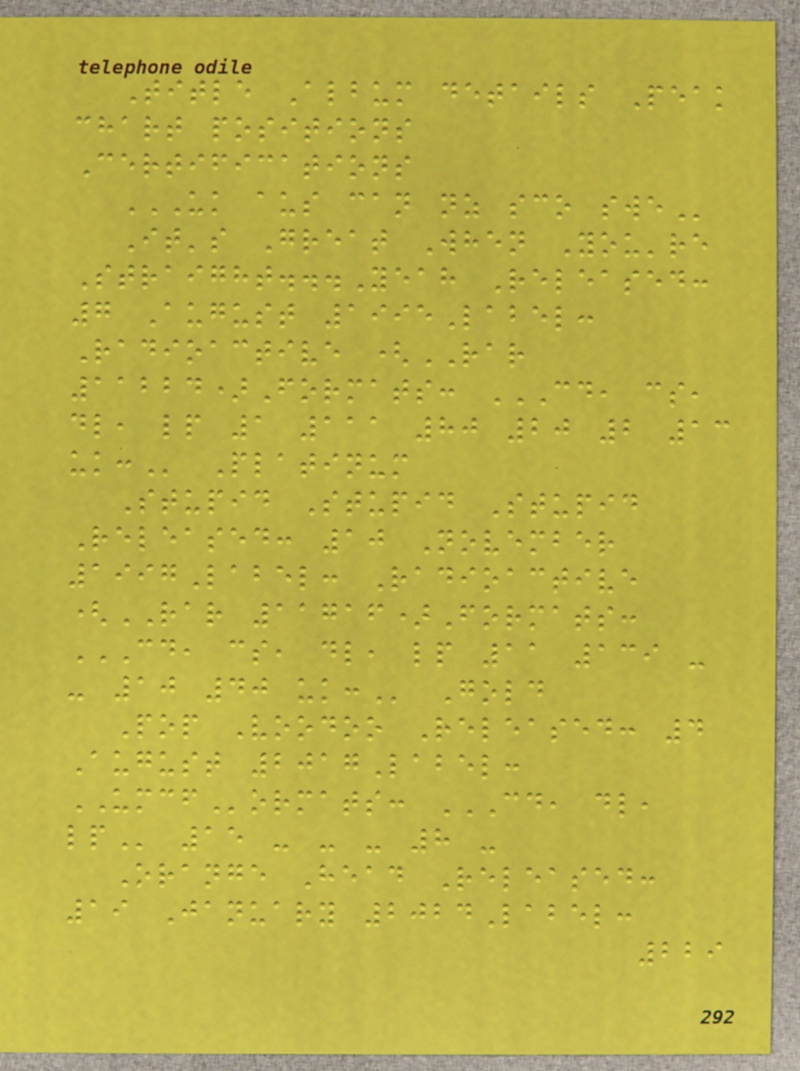Title Album details Peak
chart positions
Certifications
UK AUS CAN NZ SCO SWE
It's Great When You're
Straight...Yeah Released:
7 August 1995Label:
Radioactive (RAR
11224)Formats: CD, CS,
DL, LP 1 111 80 20 2 13
UK: Platinum
Stupid Stupid Stupid
Released: 10 November
1997Label: Radioactive
(RAR 11716)Formats:
CD, CS, DL, LP 11 139 -
- 10 40 UK: Gold
Pop Voodoo Released: 4
August 2017Label:
UMCFormats: CD, DL,
LP 15 - - - 8 -
Orange Head Released:
19 January 2024Label:
229
